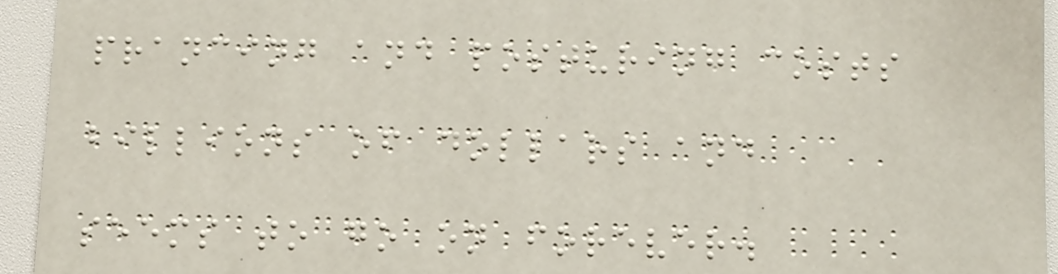prancing and posturing costs
billions of dollars and
seems to go on forever.
